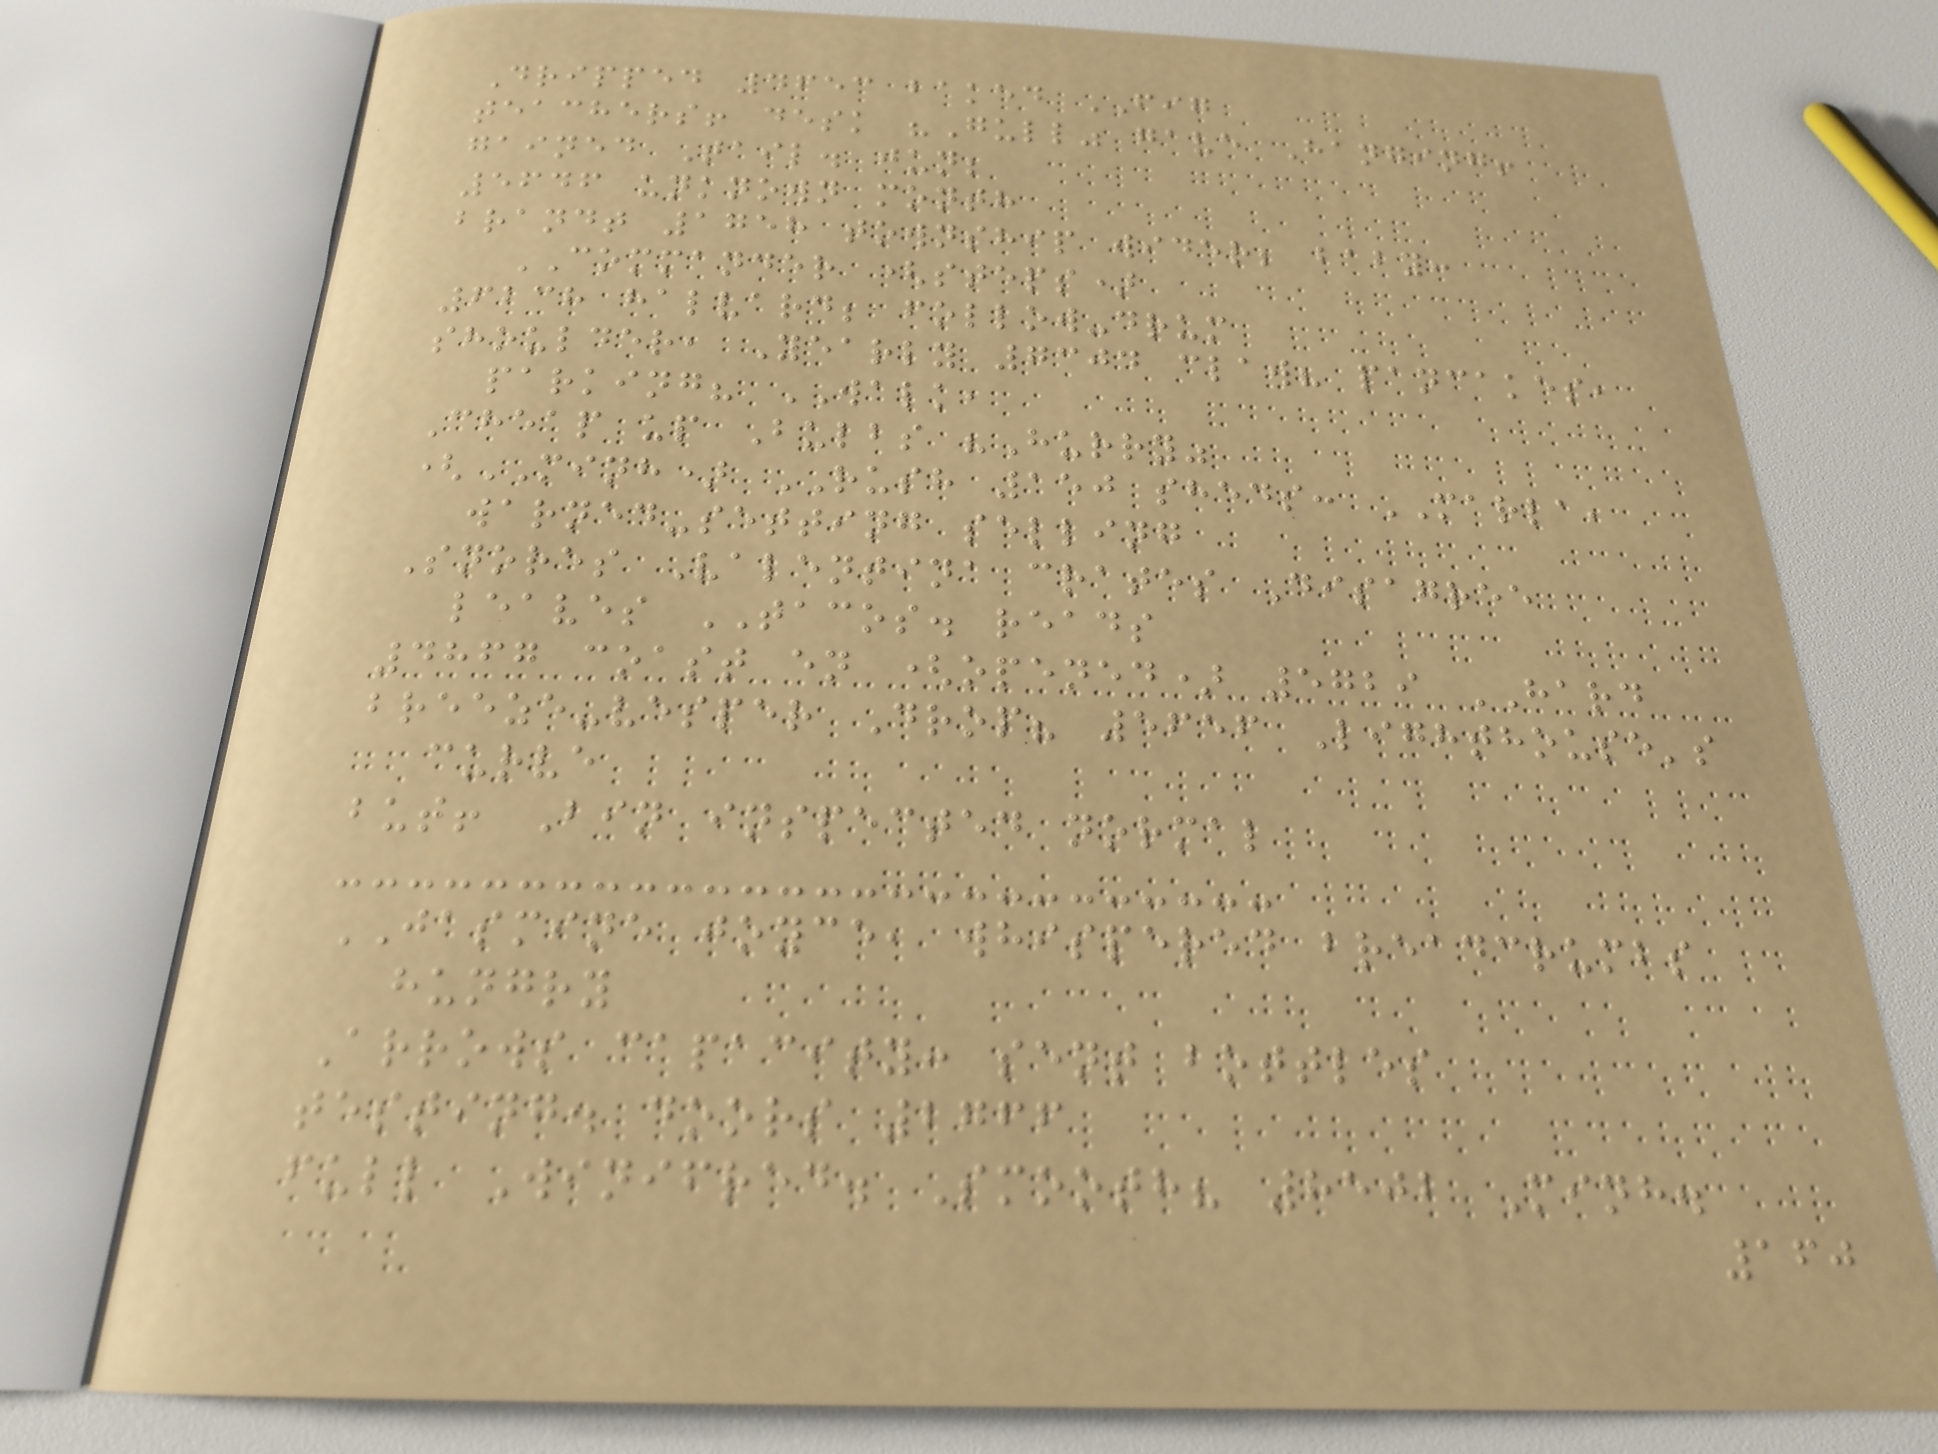Dripped 4653 baked FIG
teachers! desk "Gull" gave Hanging!
gained Tail. jun;
5646 unknown month
brandt 1758 township wider; baby:
COMMANDER (steps)
6238 halvard; follow-drum
shoulder, Yearly 7304 claw? pancakes,
parking? WALK,
Cheap up Bulbs "Hurry"
(MINH) RUSH 150 sheds: MARLA,
warned-setting selling
Snores Valentina crates Disagree
leaves TACOS. reads
4867 coast en (opened) 5729 HARD
breeze-vesper Drop? 5656 Lighthouse's
curve
but! Bin inspected normal
JASMINE joyce, whispered breadcrumbs
hungry
Arrows capacity: sent bottles
testing. doors 2766
full Winifred. Smooth? 8502 Minh.
160
